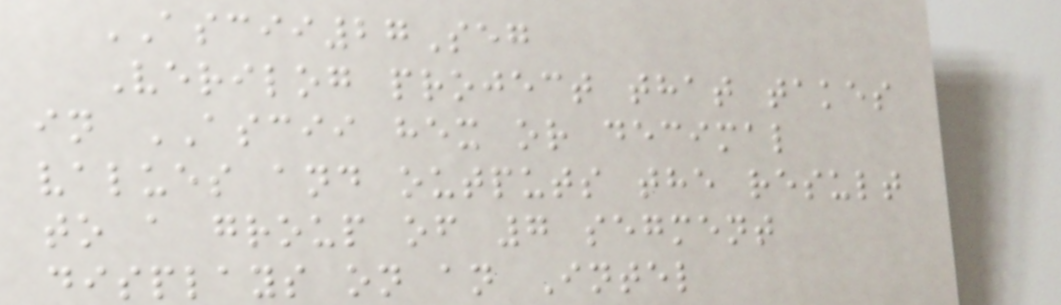ASCII27Seg
Verilog project that takes
in ASCII hex or decimal
values and outputs the result
to a group of 7 segment
displays on an Intel
